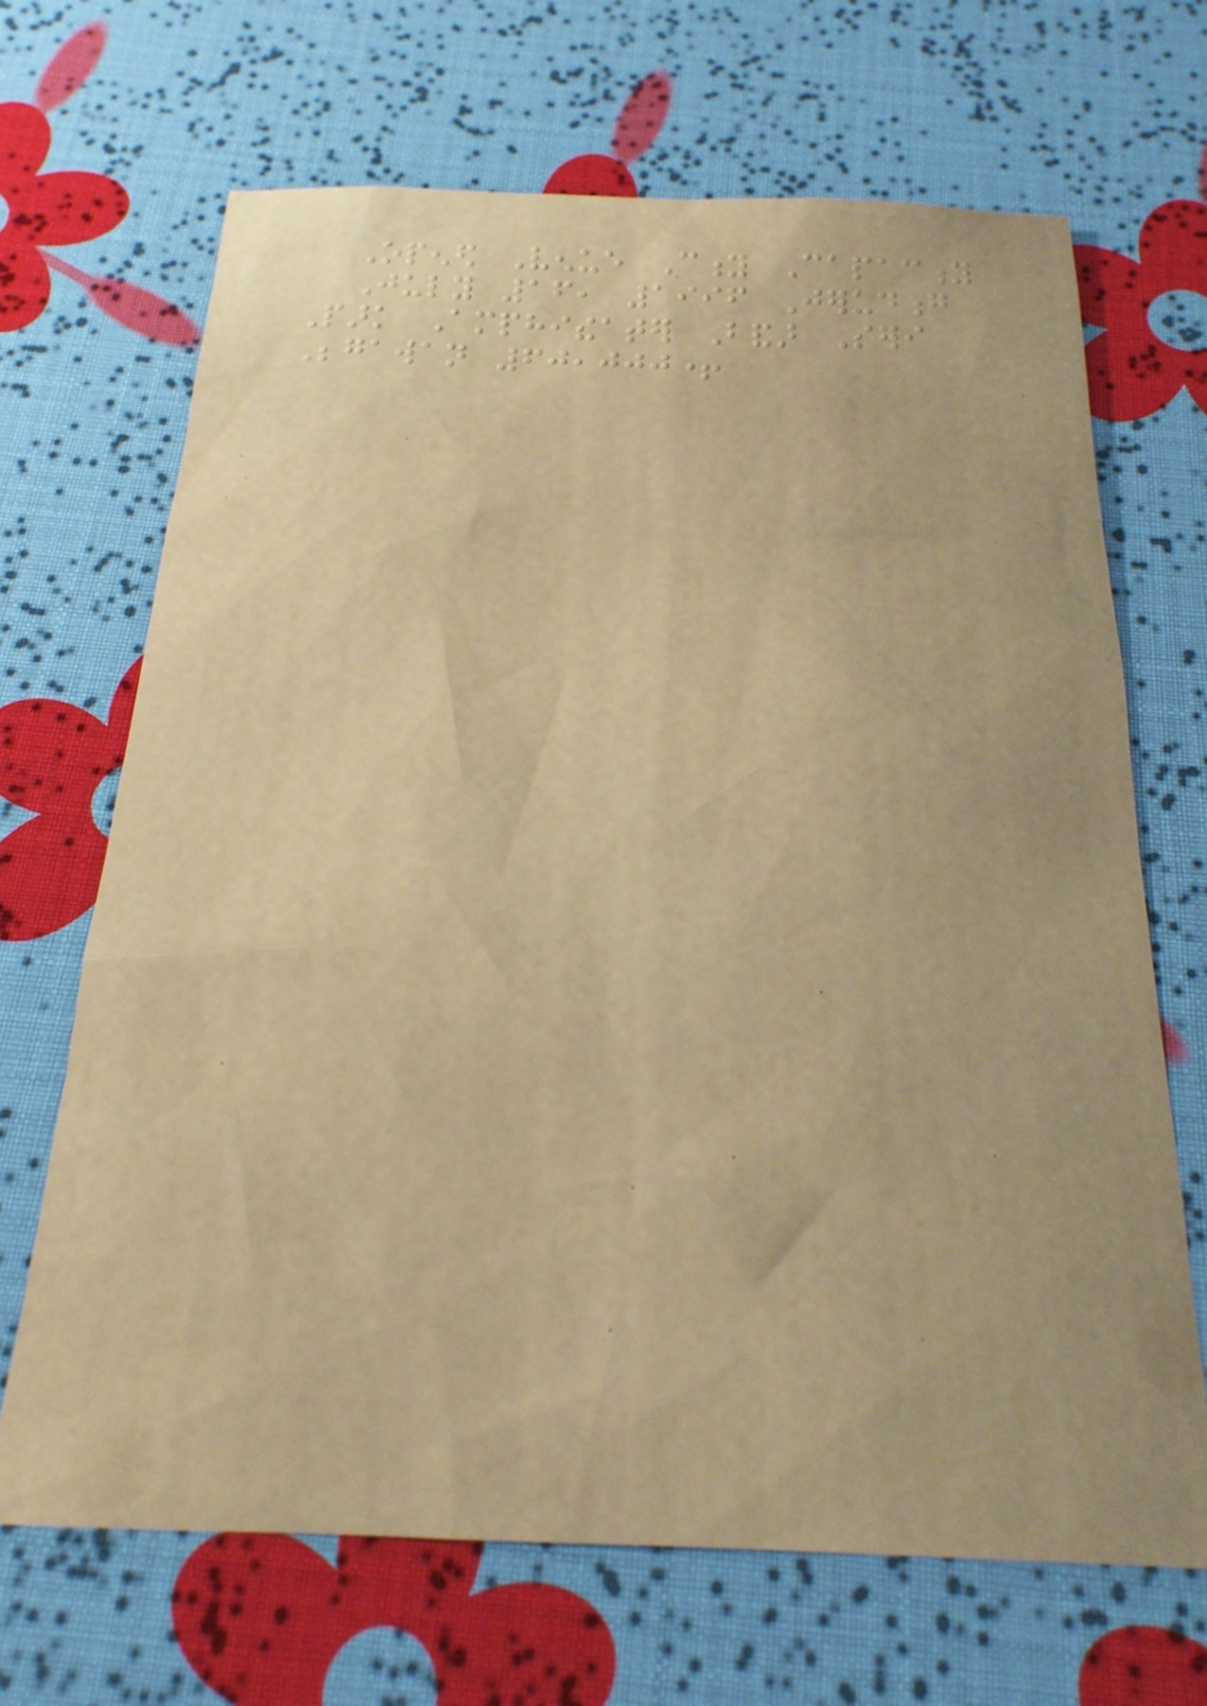Opened Venue City Capacity
July 16, 1996 Jerudong
Park Amphitheater Bandar Seri
Begawan 60,000+
